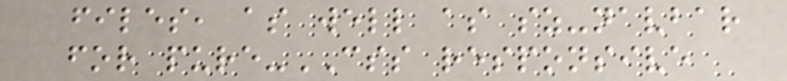files, as well as sz-navbar
for pure-CSS responsive
